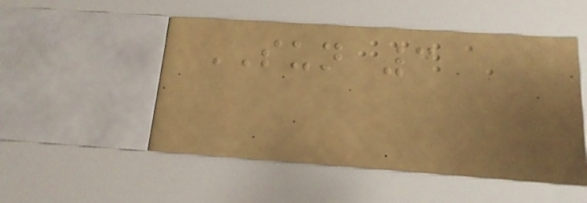SUN 3
